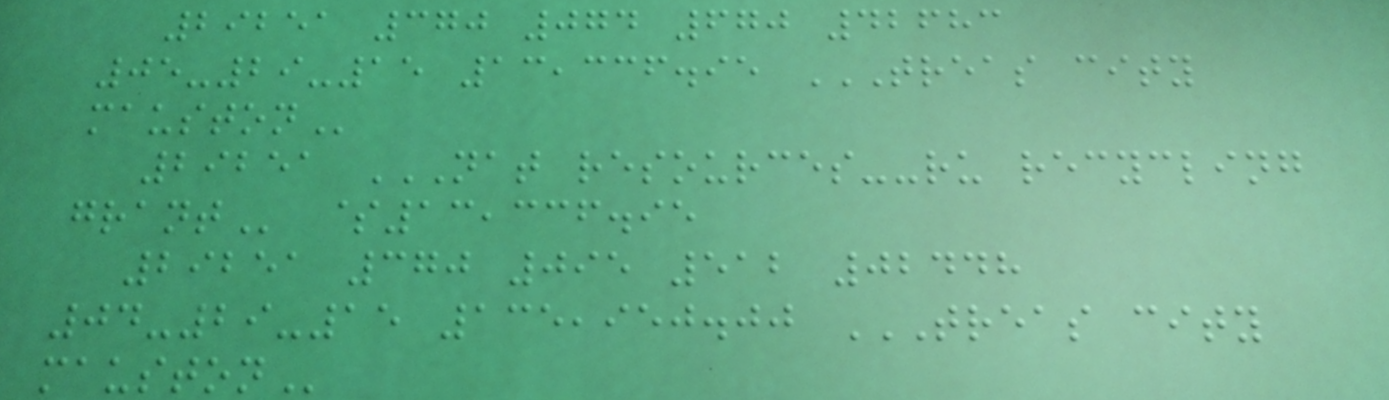29251 370 074 670 42683
05-29-15 13,336.95 TREAS CITY
MAUSTON
29251 NAT RESOURCES--RU RECYCLING
GRANT $13,336.95
29251 370 095 512 02448
04-29-15 135,950.00 TREAS CITY
MAUSTON
